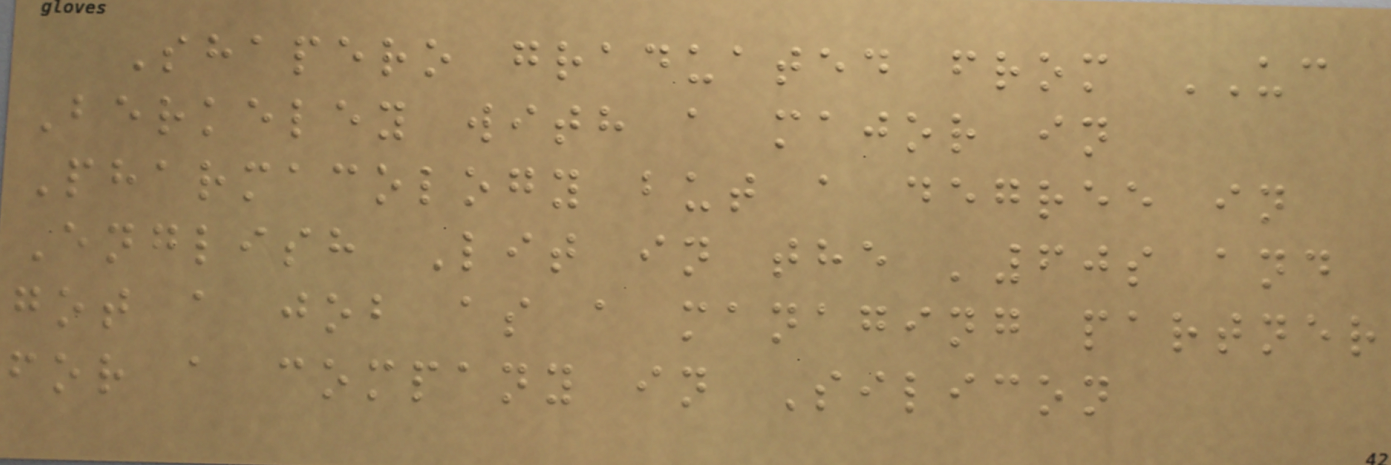Shapero graduated from UC
Berkeley with a major in
Pharmacology but a degree in
English Lit in the '60s and
got a job as a managing partner
for a company in Silicon
